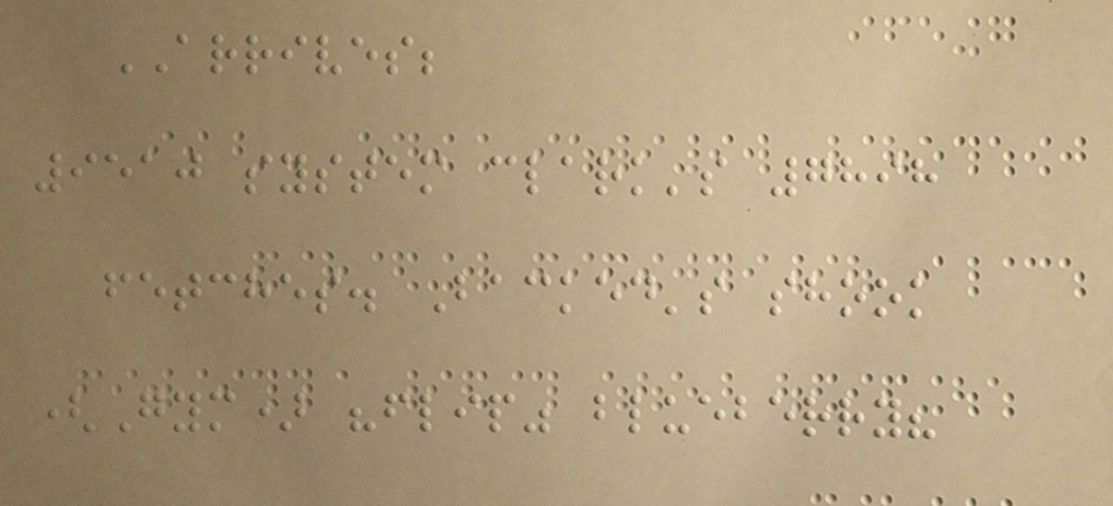ARRIVES;
9510 system clark's 7898
fetches. Backed's shook
(Gym) "flip" blueberry?
